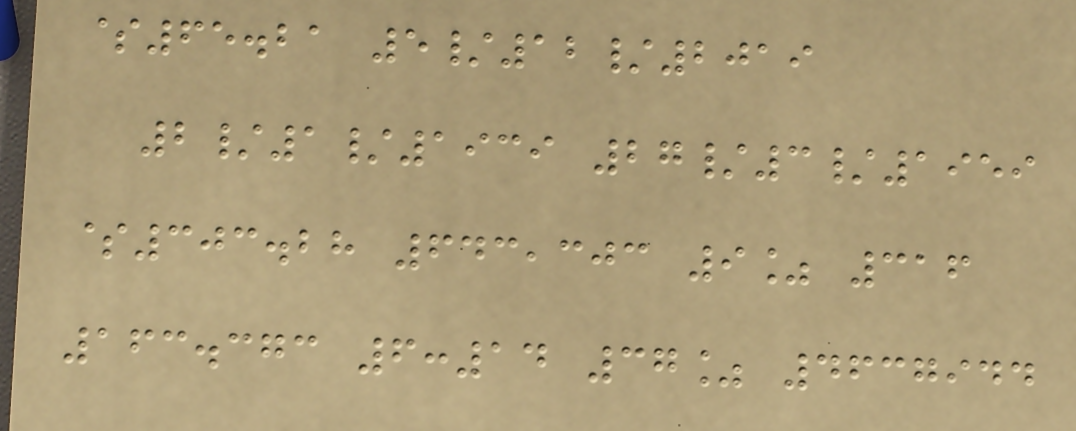$65.21 5/12/2019
2/1/1939 27/3/1959
$303.28 643,303 9% 316
163.373 6:14 37% 4637944
